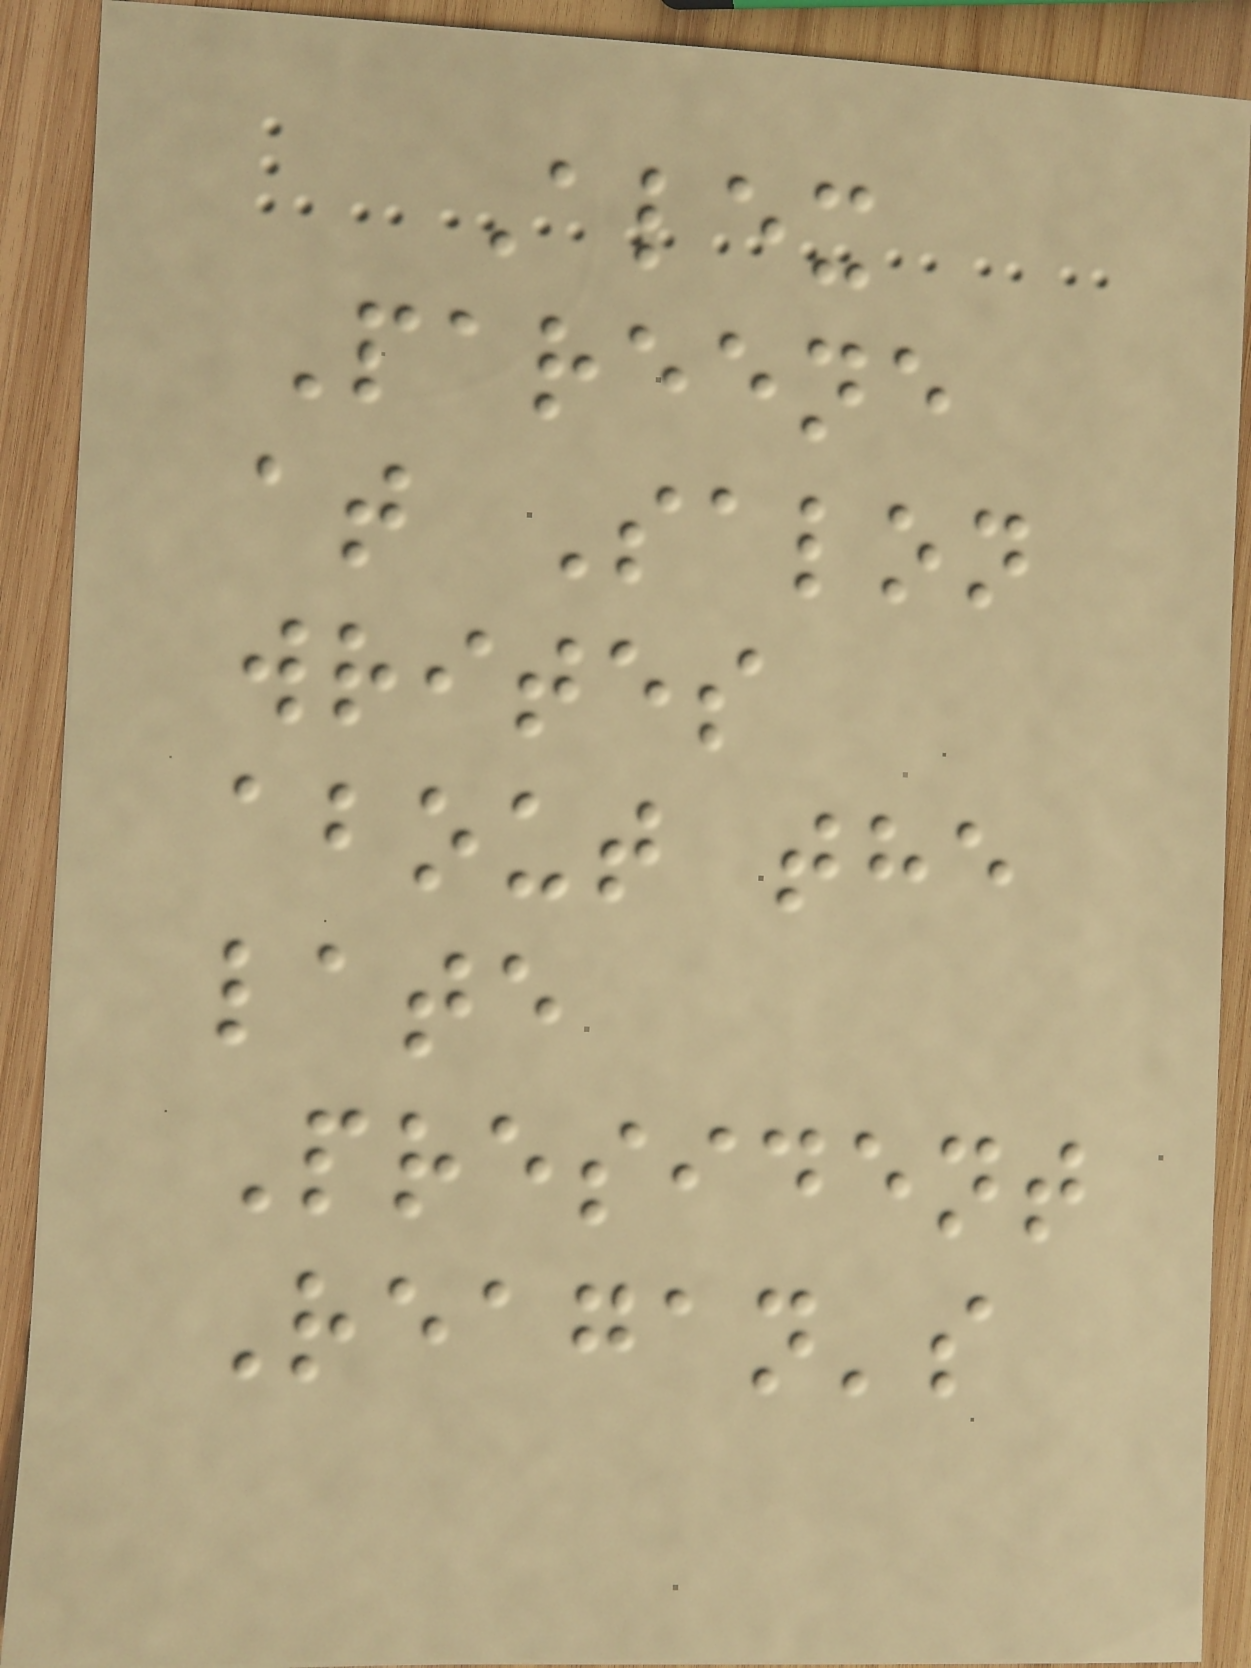Alex
Pareene
at Salon
writes
about the
late
President
Reagan's
